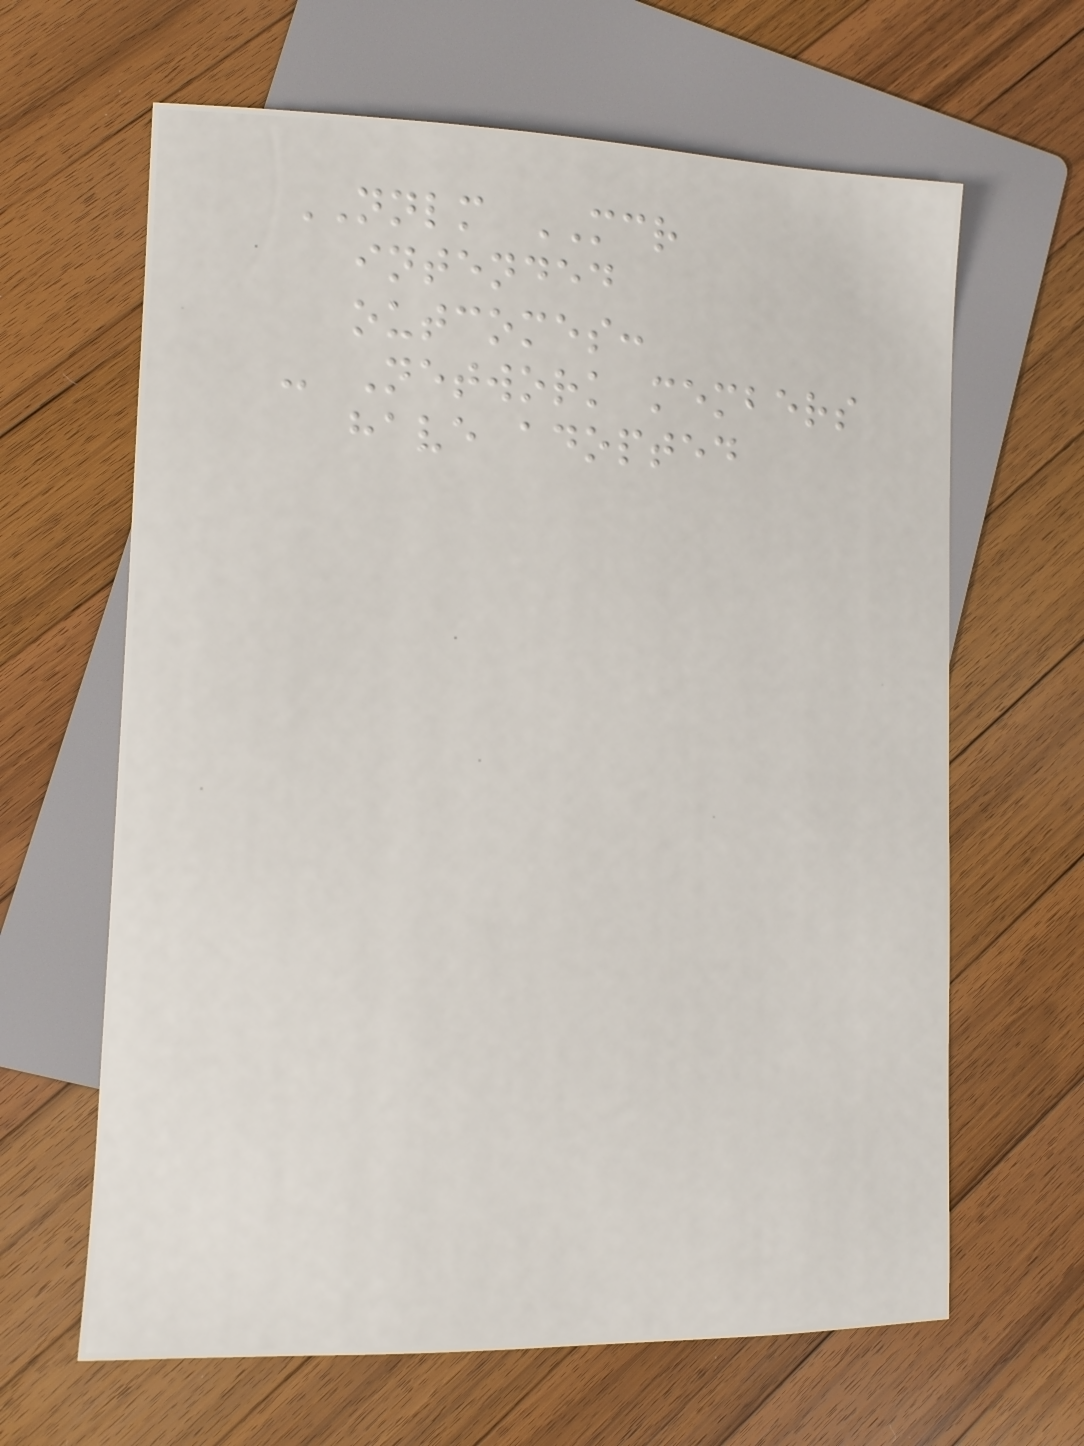NNLM MCR
intended
outcomes:
- Network members
have adopted
